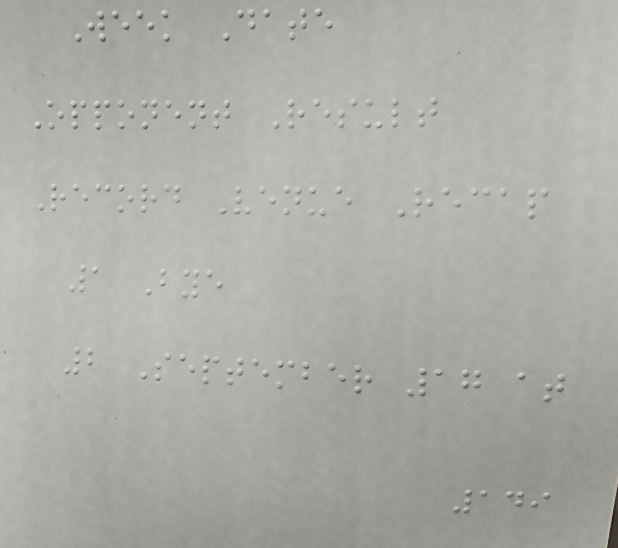Week Date
Opponent Result
Record Venue Recap
1 Bye
2 September 17 at
149
